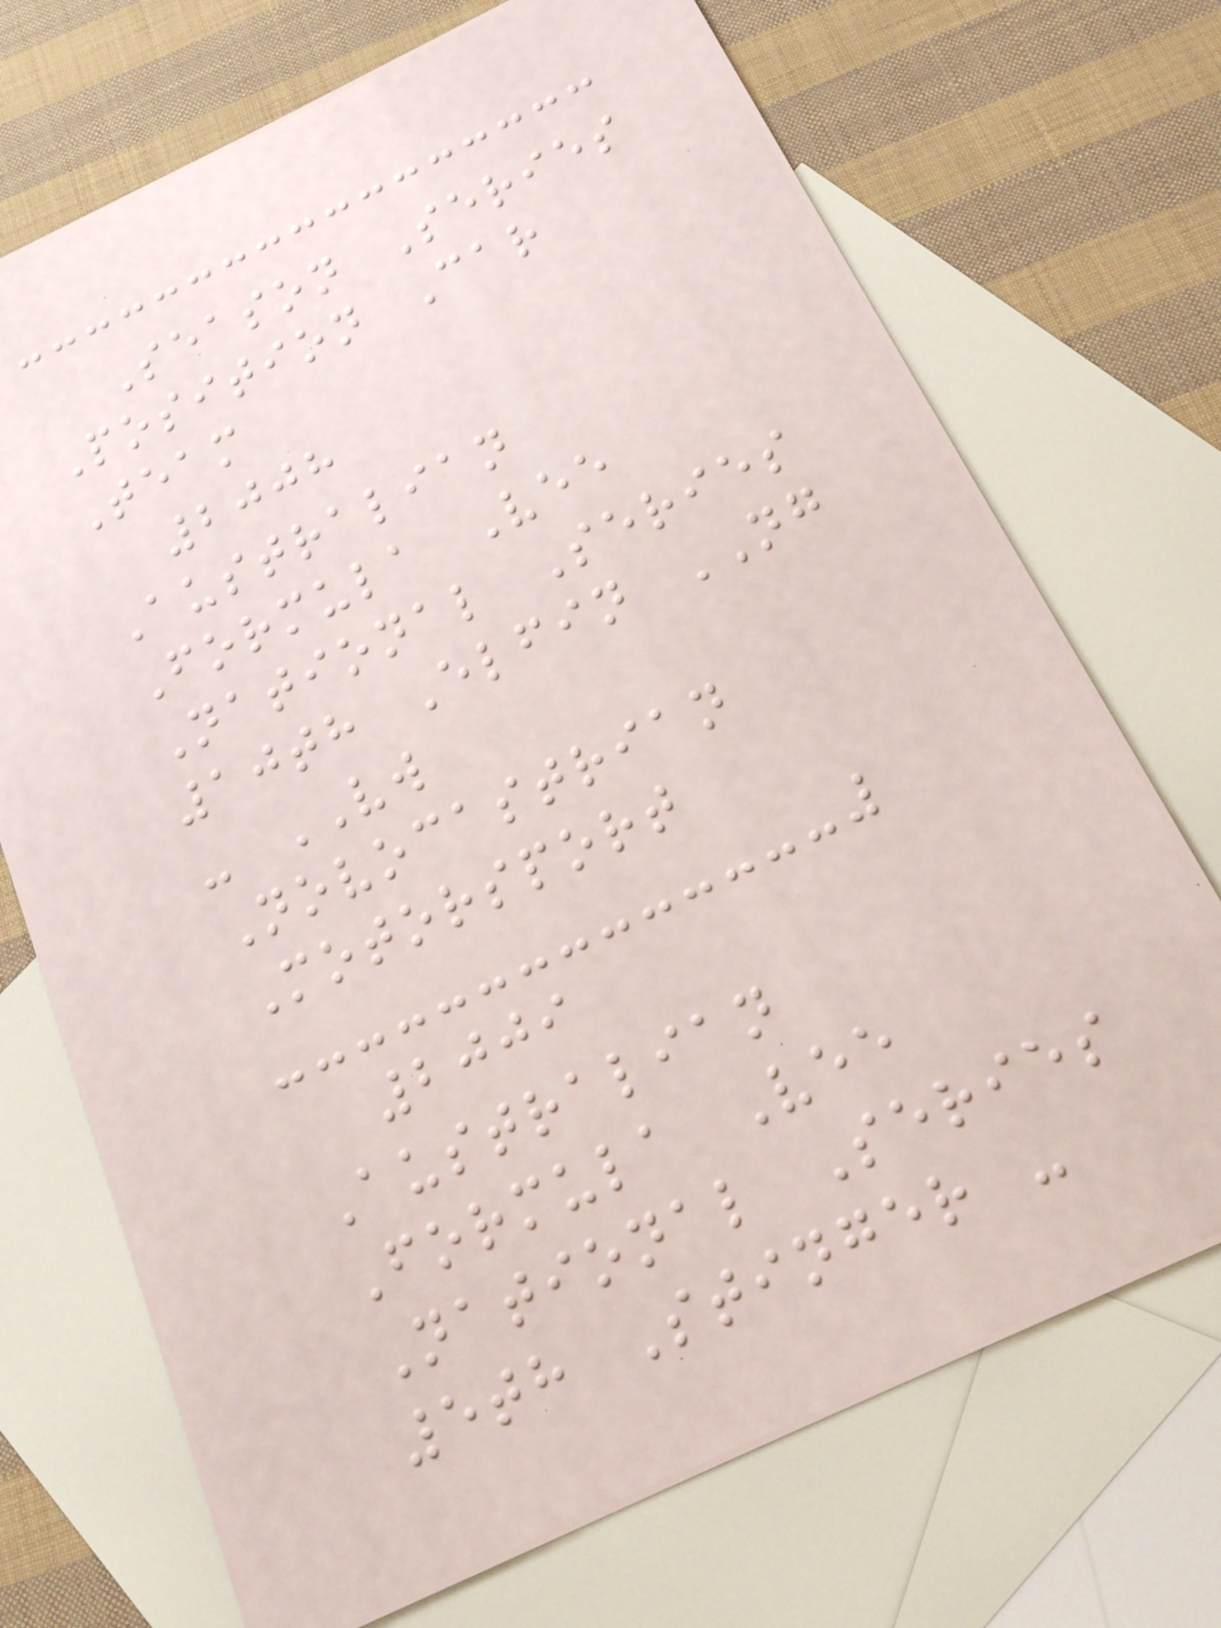Season Series
Position Car
Team
2008
Australian
Formula Vee
National Series
10th Elfin NG
- VW
Novocastrian
Motorsport
2009
Australian
Formula Vee
National Series
5th Stinger -
